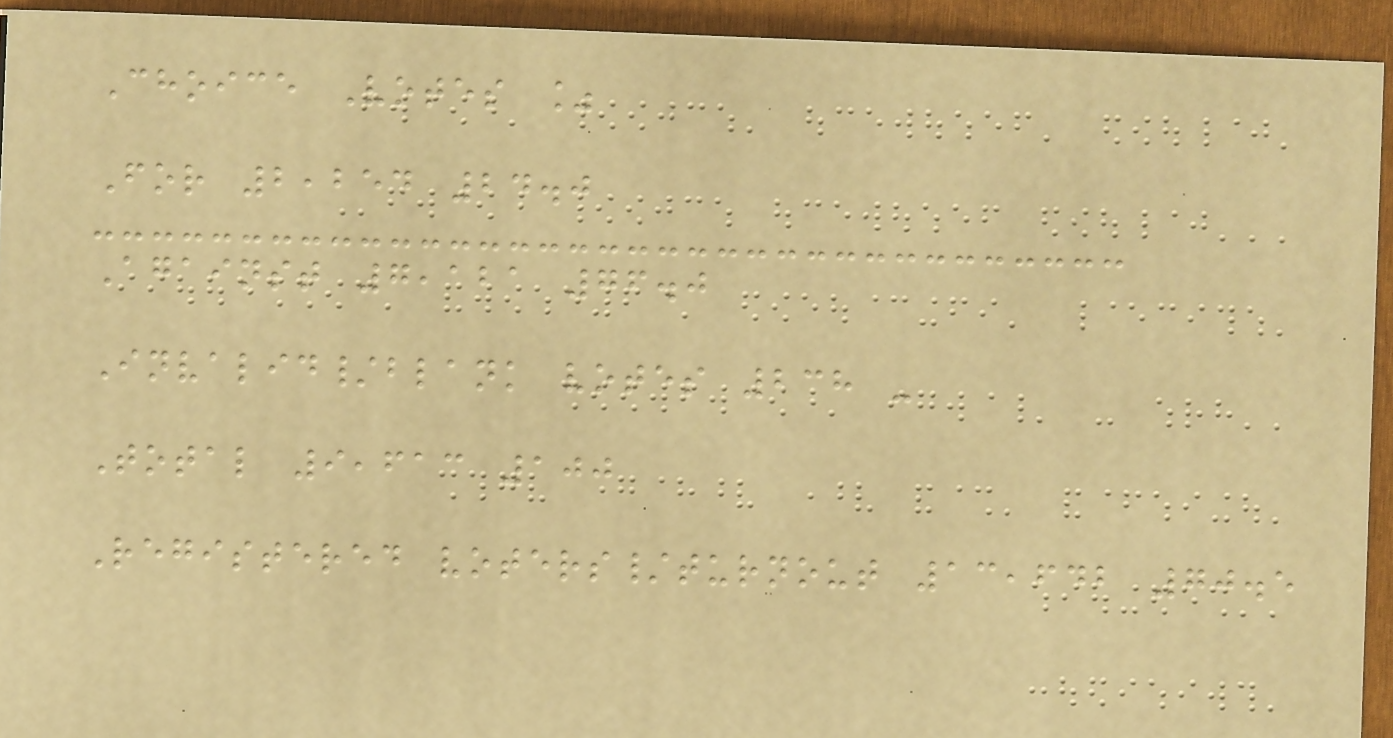Choice Votes %
For 2,254 24.0
Against 7,121 76.0
Invalid/blank votes 238 -
Total 9,613 100
Registered voters/turnout 13,642 70.5
